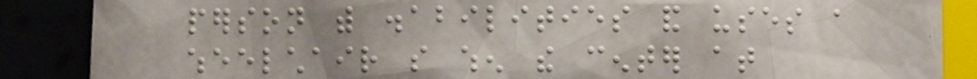person with disabilities and uses a
wheelchair so when the center at
